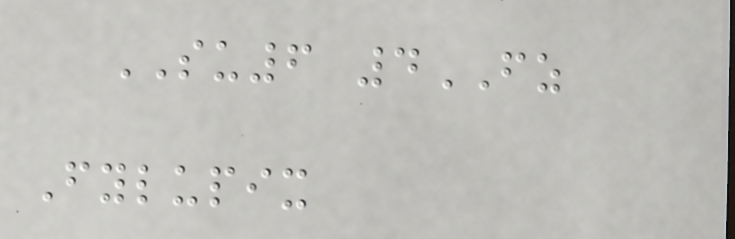SU6 4FZ
Fylupix
